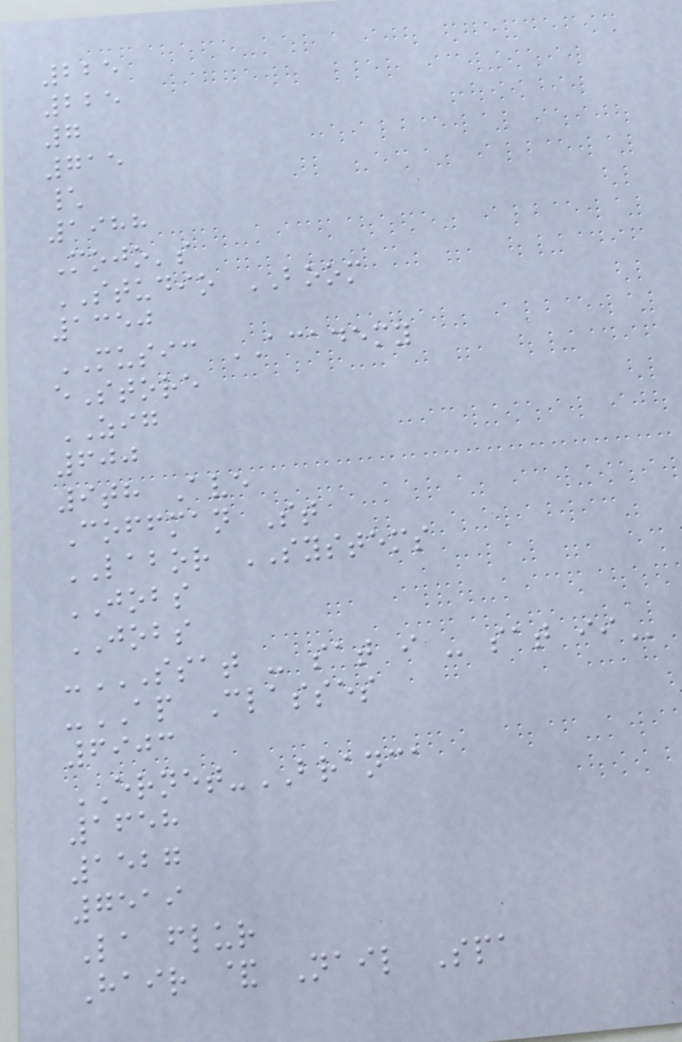225
225
7
715
\
1988
Mojo's
STUDIO BOOM
1350
MUSIC ACADEMY
eStore
ZIG
600
9th Ave
Coffman St
LABOR SYSTEMS
JOBS
JOBS
-SSAT - SAT I - SAT II
-AP Classes
6903
ERNET-BRANCA
1658
1527
7519
La flur
Hair & Nail Spa
